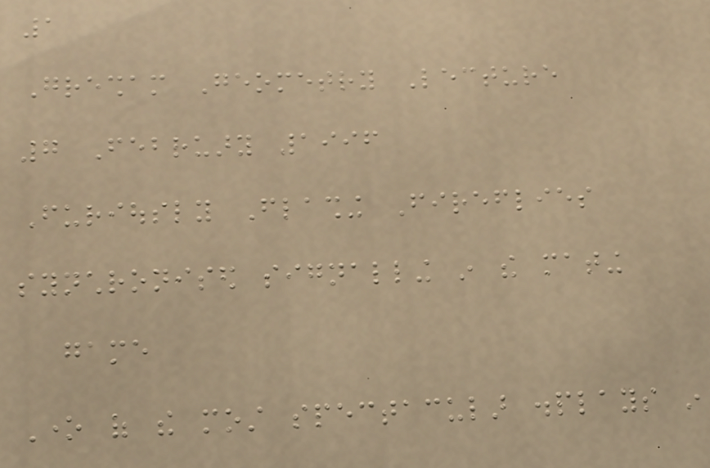1
Gresham Geometry Lecture
7 February 1996
Furiously Flashing Fireflies
synchronised signalling in the mating
game
One of the most spectacular displays in
